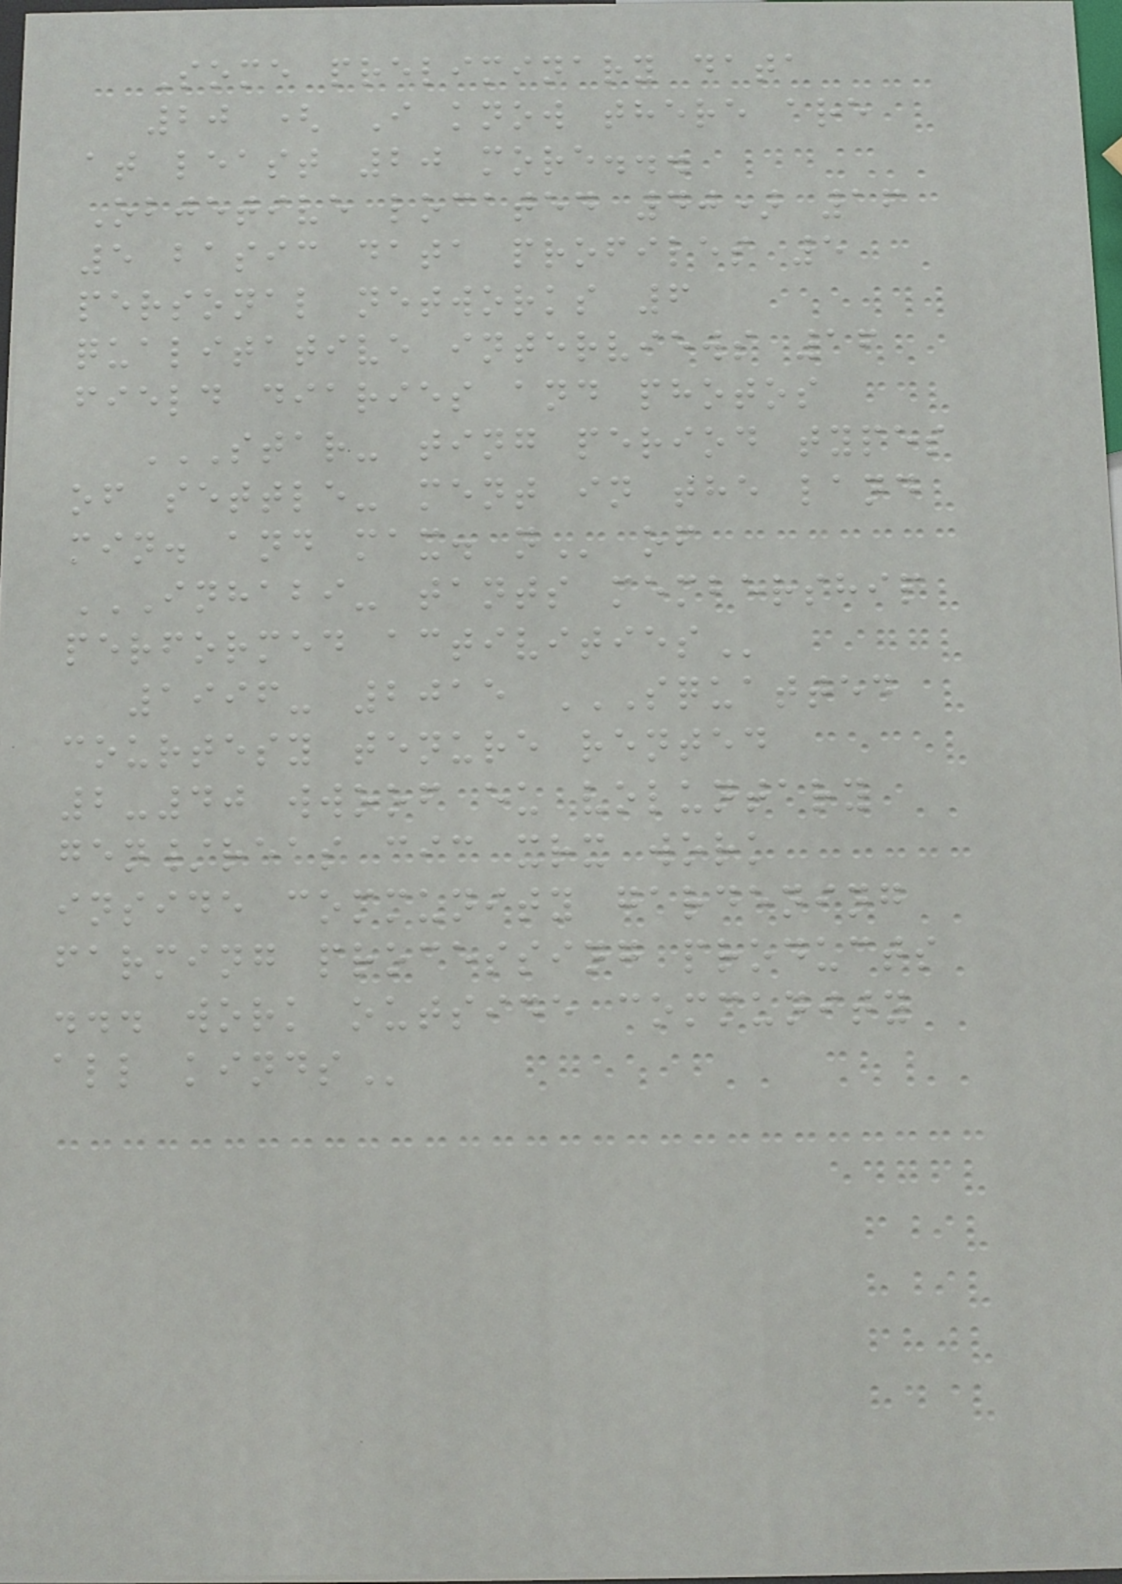Some preliminary data
20 ( I know there are
at least 20 more...
Objetive located 40) 16
5 basic data profiles 5
personal networks 6
qualitative interviews 16
field diaries and photos
STAR- TING PERIOD TYPES
OF SETTLE- MENT IN THE LAND
MIN. AND MAX. N of
INHABI- TANTS MEMBERSHIP
PERFORMED ACTIVITIES
1996- 2015 SQUATTED
COURTESY TENURE RENTED
2-40 WWOOF EU VOLUNTARY
GEN/REAS CIC XRX WORK
INSIDE COMMUNITY GARDENING
FARMING PROCESSING PRODUCTS
... WORK OUTSIDE COMMUNITY
ALL KINDS
